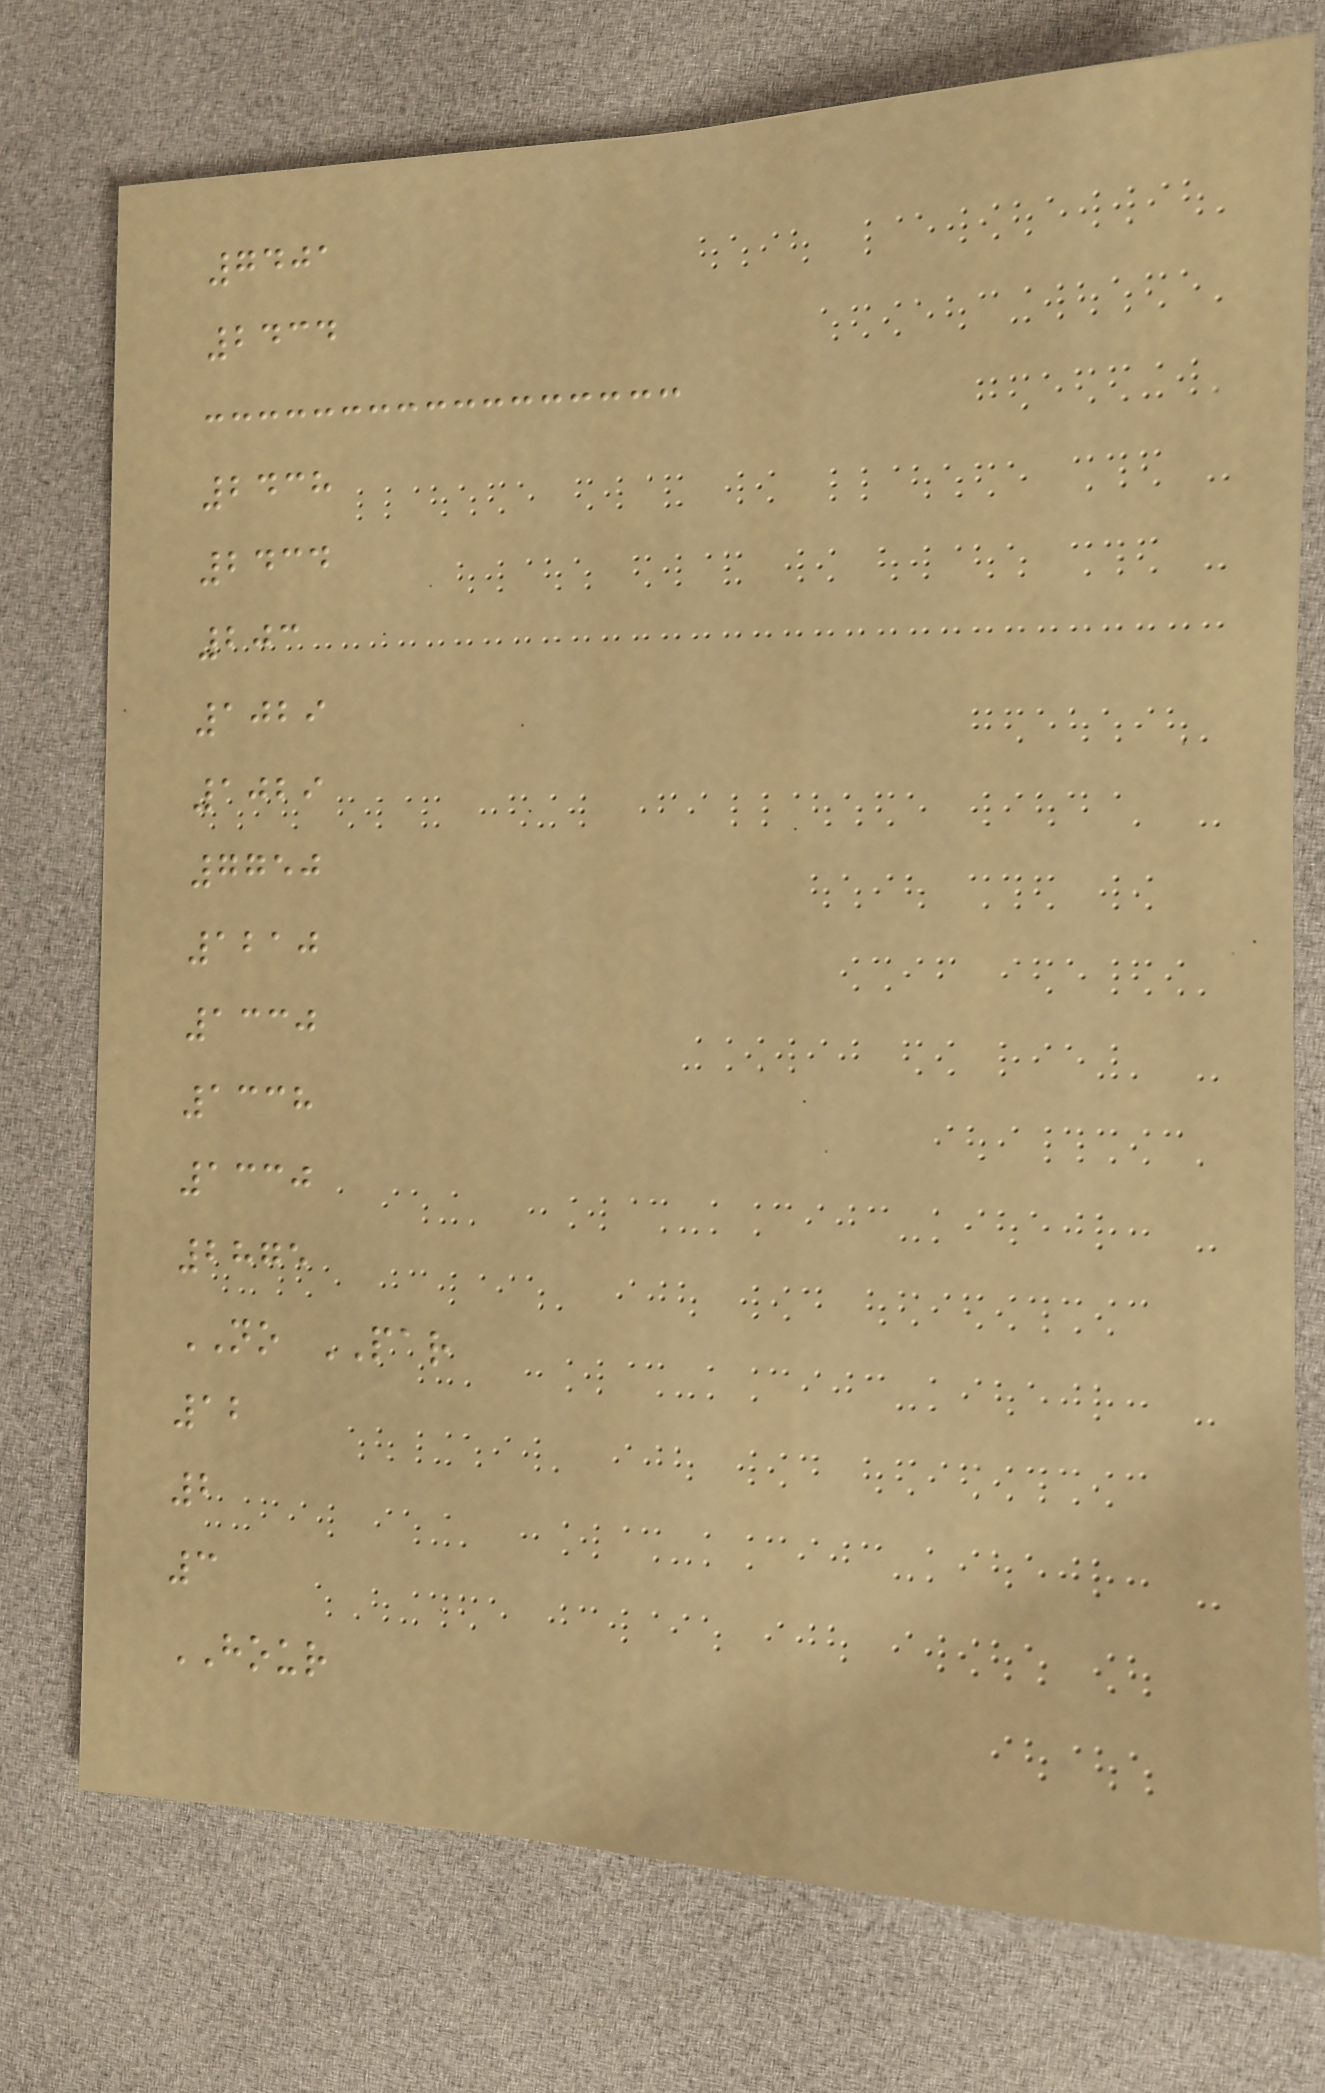7401
2434
2438
2434
203
1029
1029
7750
1210
1330
1338
1330
2875
NO PAR
12
2
3
HOUR
